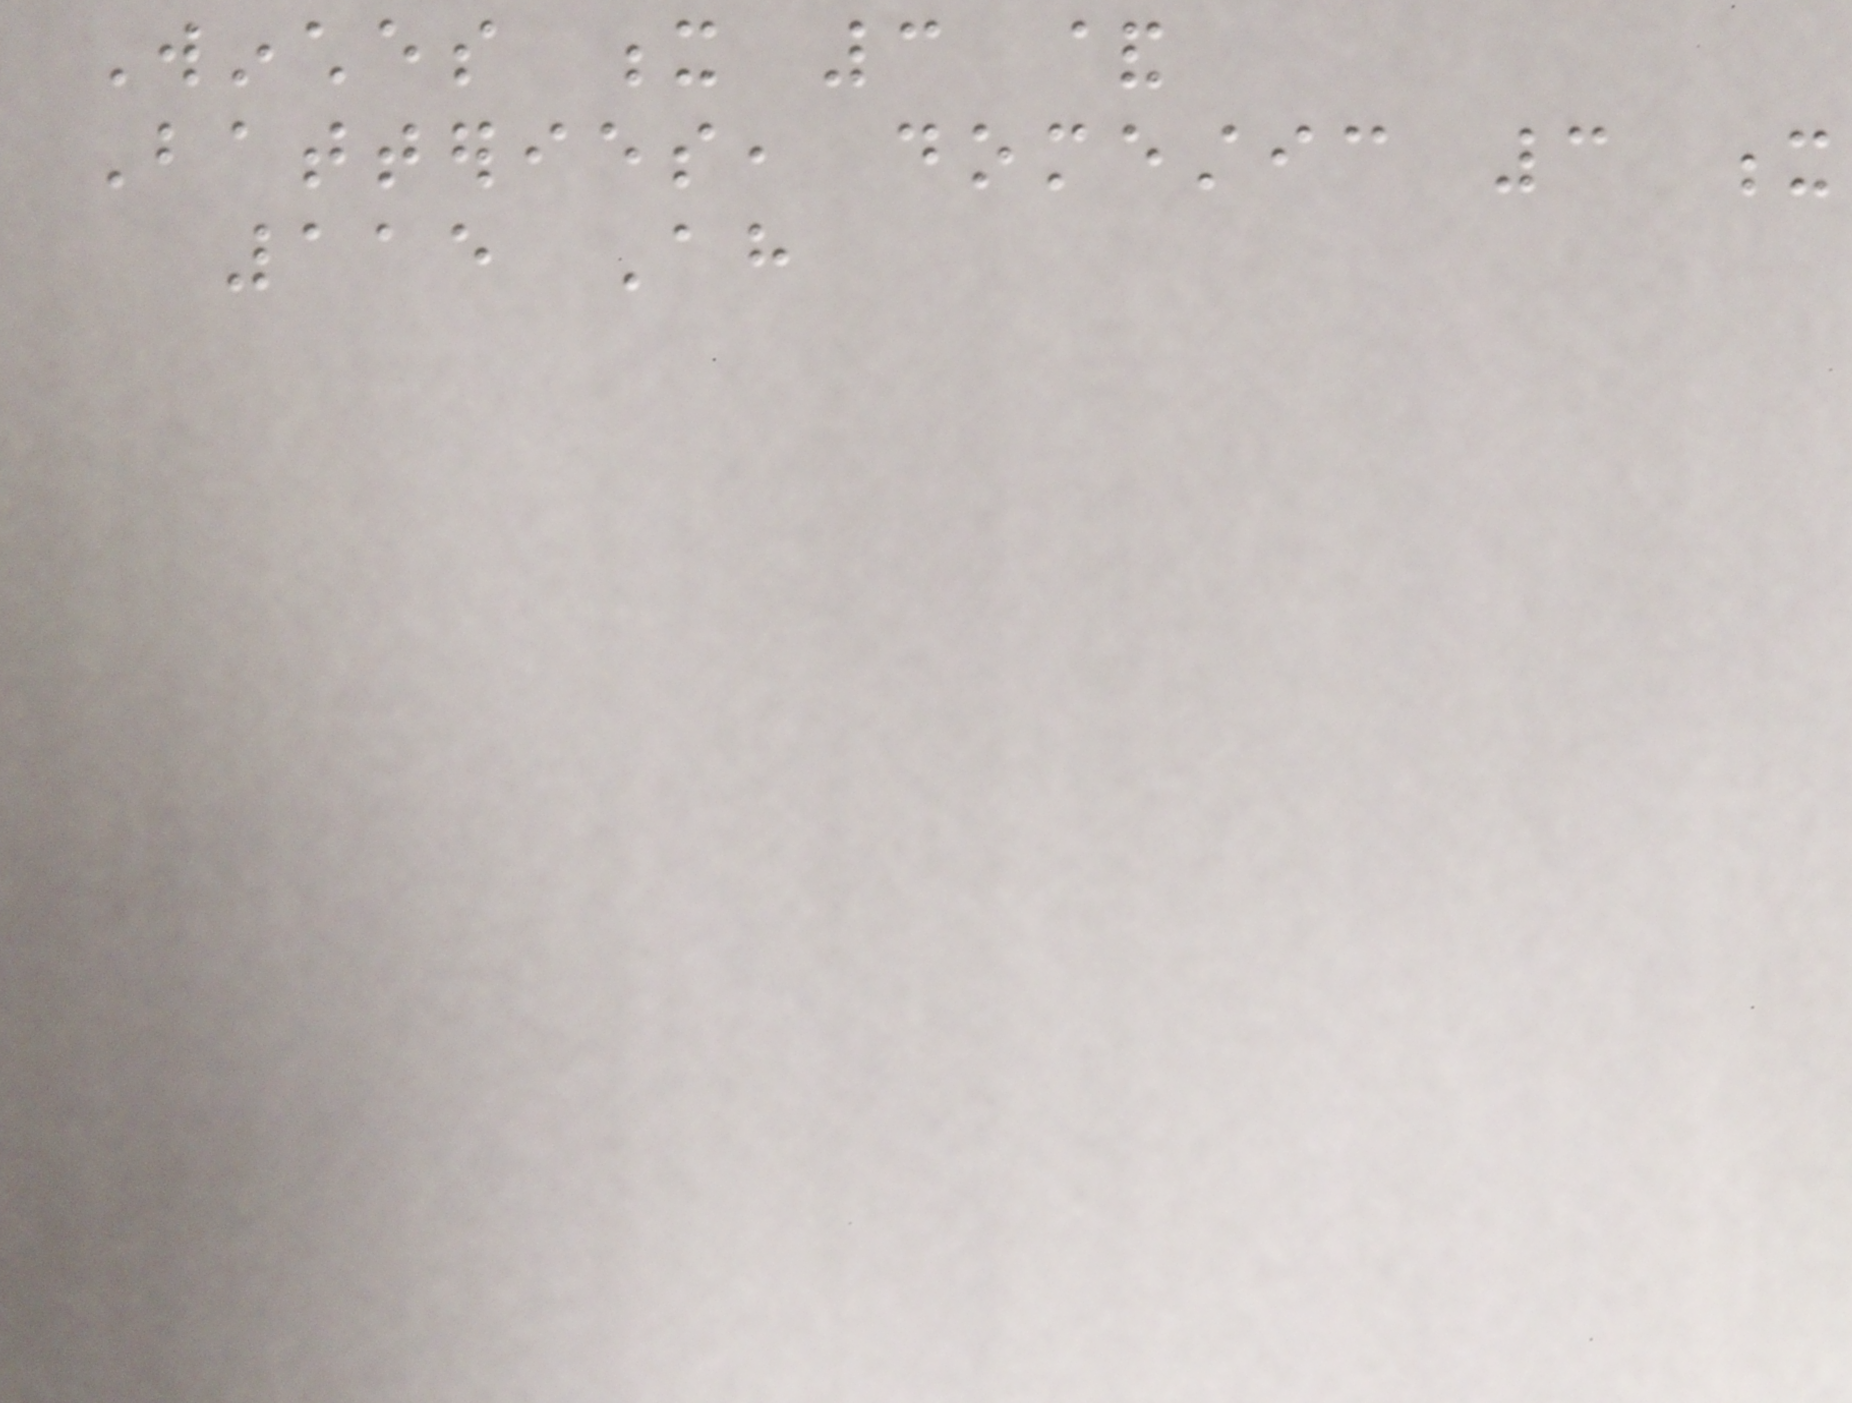Winches x 3 &
Batteries, domestic 3 x
115 Ah
